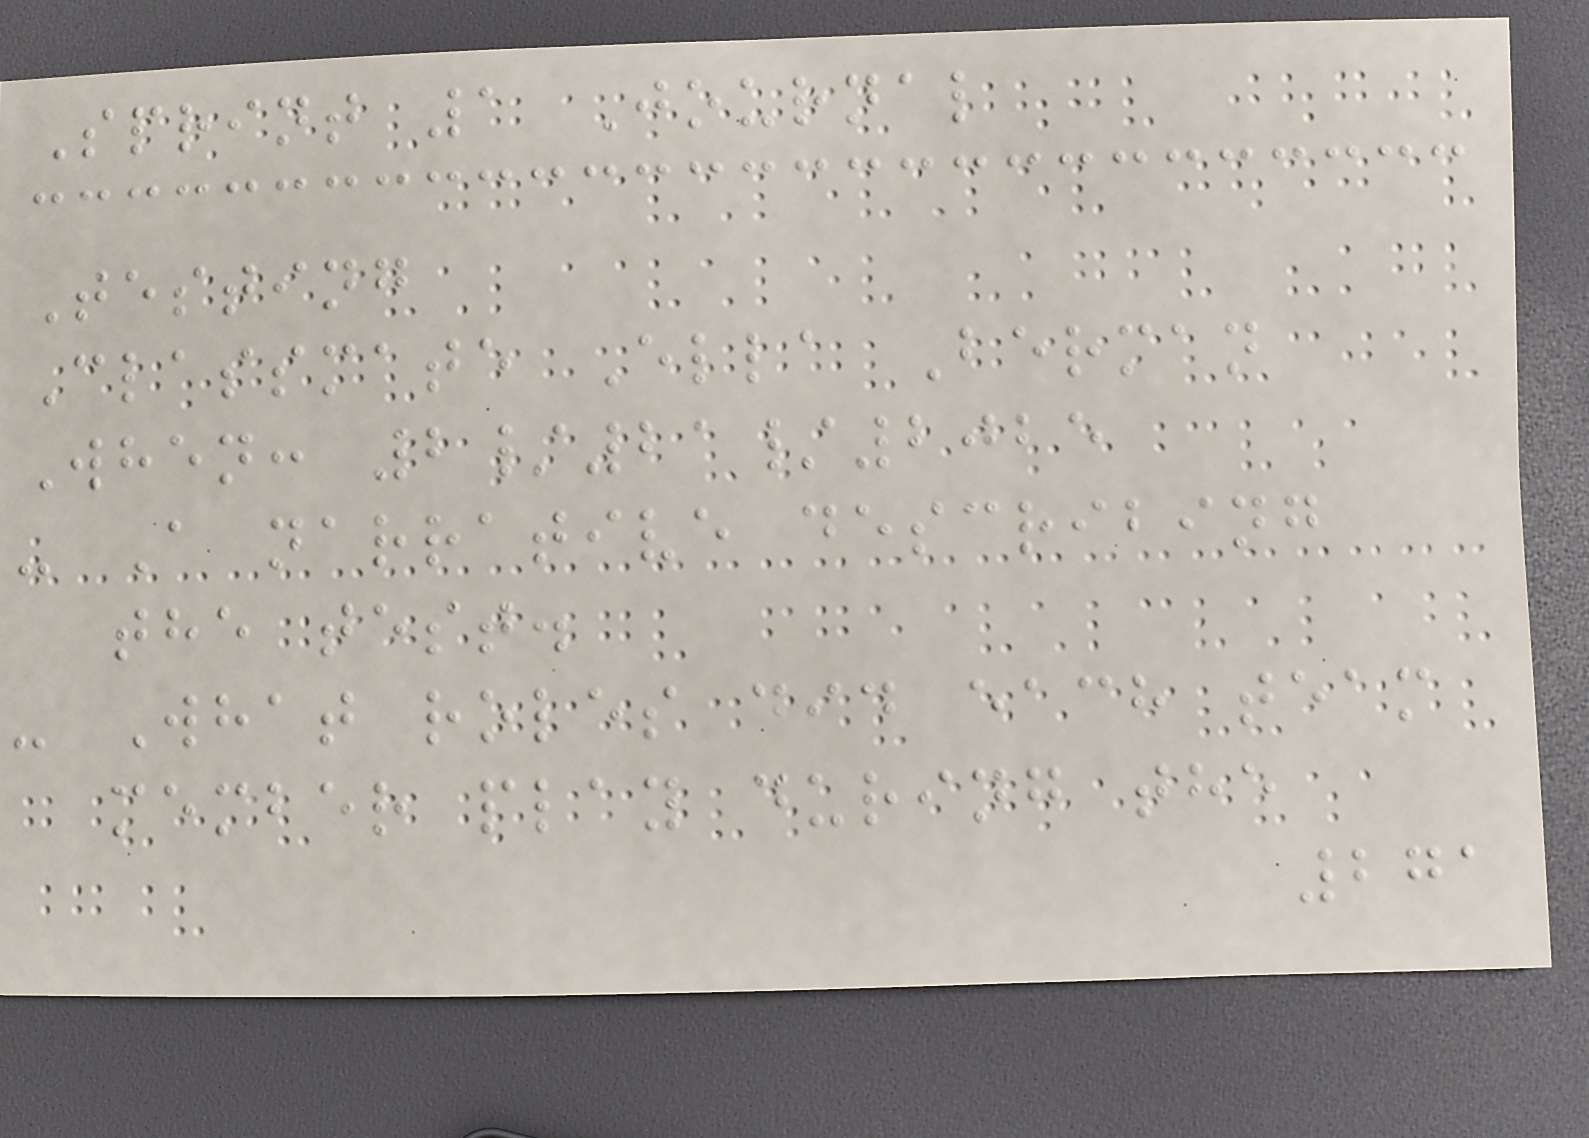Sprint 1 Journal
Testing
Classmate Ella Berman
When: 2/21/2025
- A narrative describing
the test.
- What roles did each team
member play during the
271
